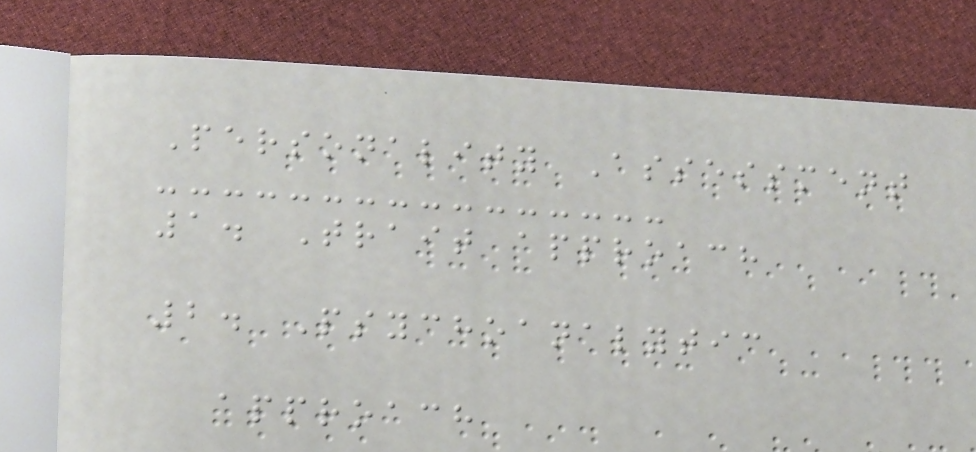Personality Assessment
1. Trait approach
2. Psychoanalytic
approach
